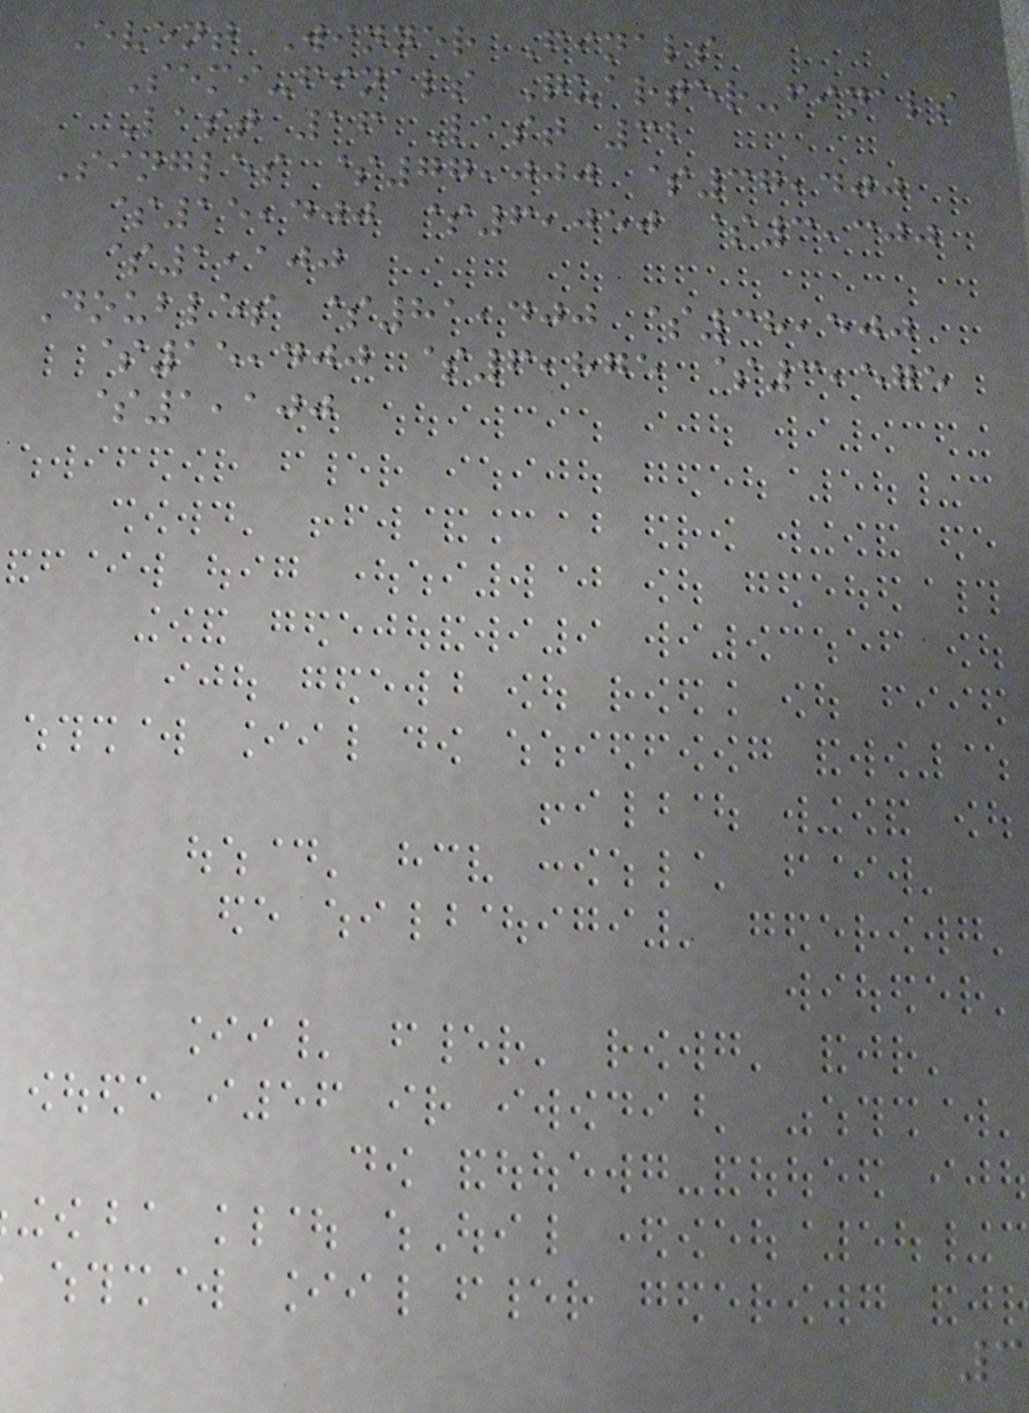Event Winner Finals
Semi-finals Quarter-finals
Last 16 Last 32
Singles $77,000 $37,400
$15,400 $6,050 $3,300
$1,100
Doubles $81,400 $38,500
$15,400 $6,875 $3,575
$1,100
3
